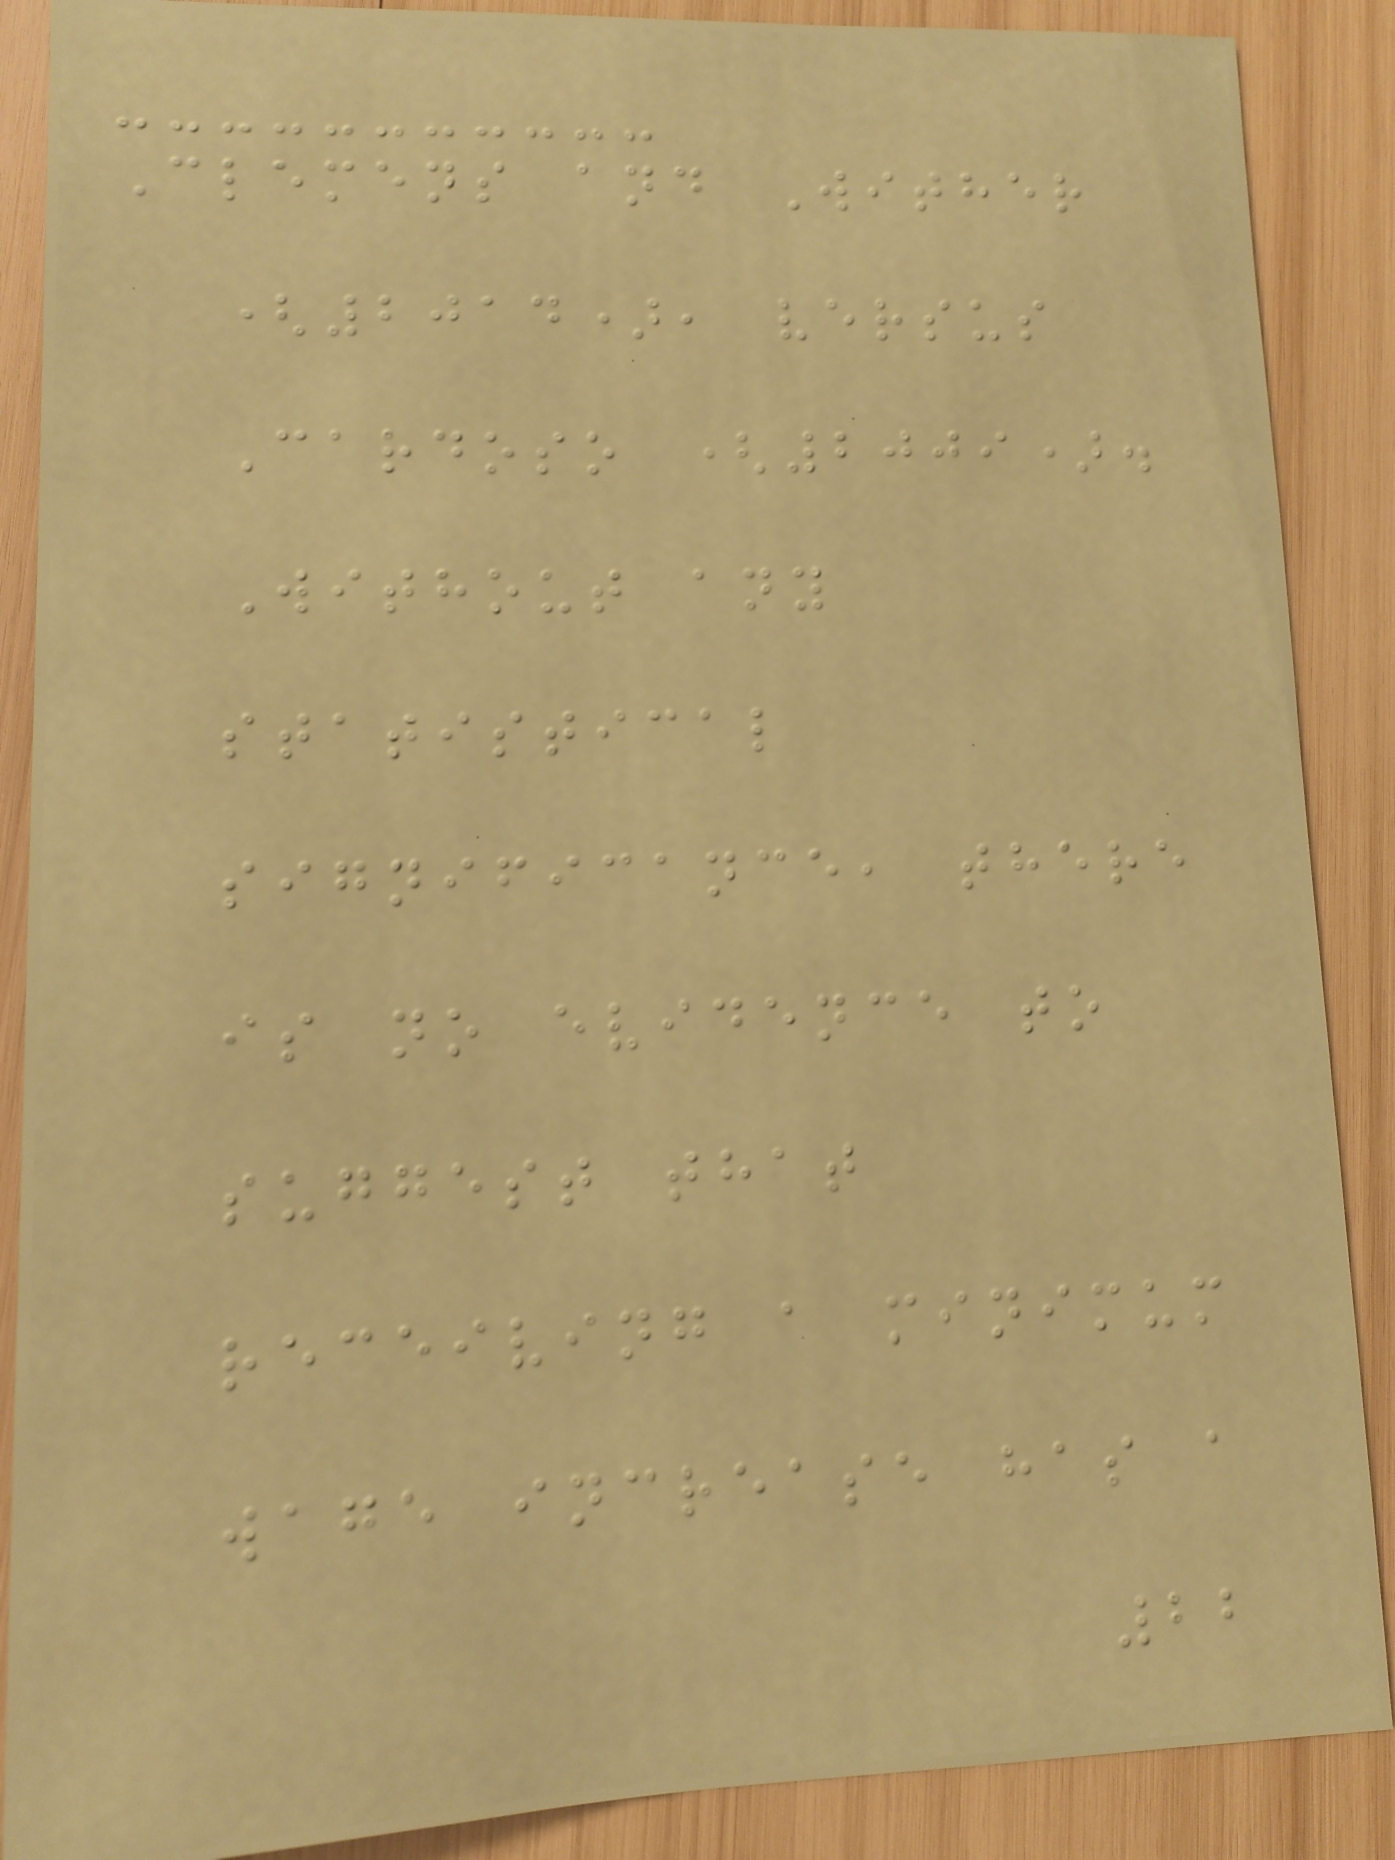Clemens and Wither
(2014), versus
Cardoso (2009).
Without any
statistical
significance, there
is no evidence to
suggest that
receiving a minimum
wage increase has a
22
